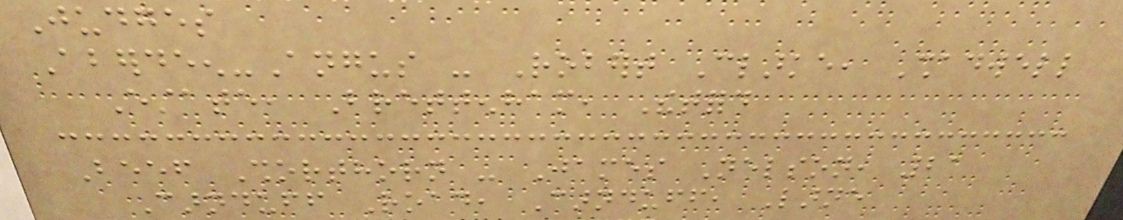Judges
Aberdeen-Angus - Robert Clarke, Shadwell
Estate, Brettenham, Thetford
Beef Shorthorn - James Nelson, 21
Carnduff Road, Carnduff, Larne
